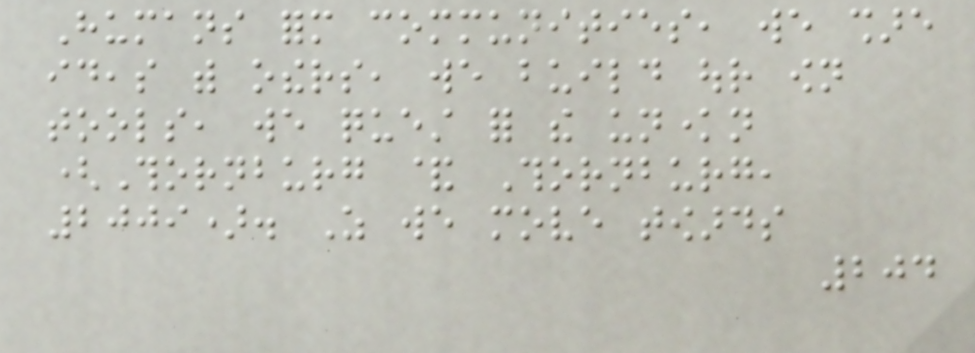Humans form communities, we share
ideas with others, we build our own
tools, we quest for the unknown
(Thornburg & Thornburg,
2009). As we move towards
204
